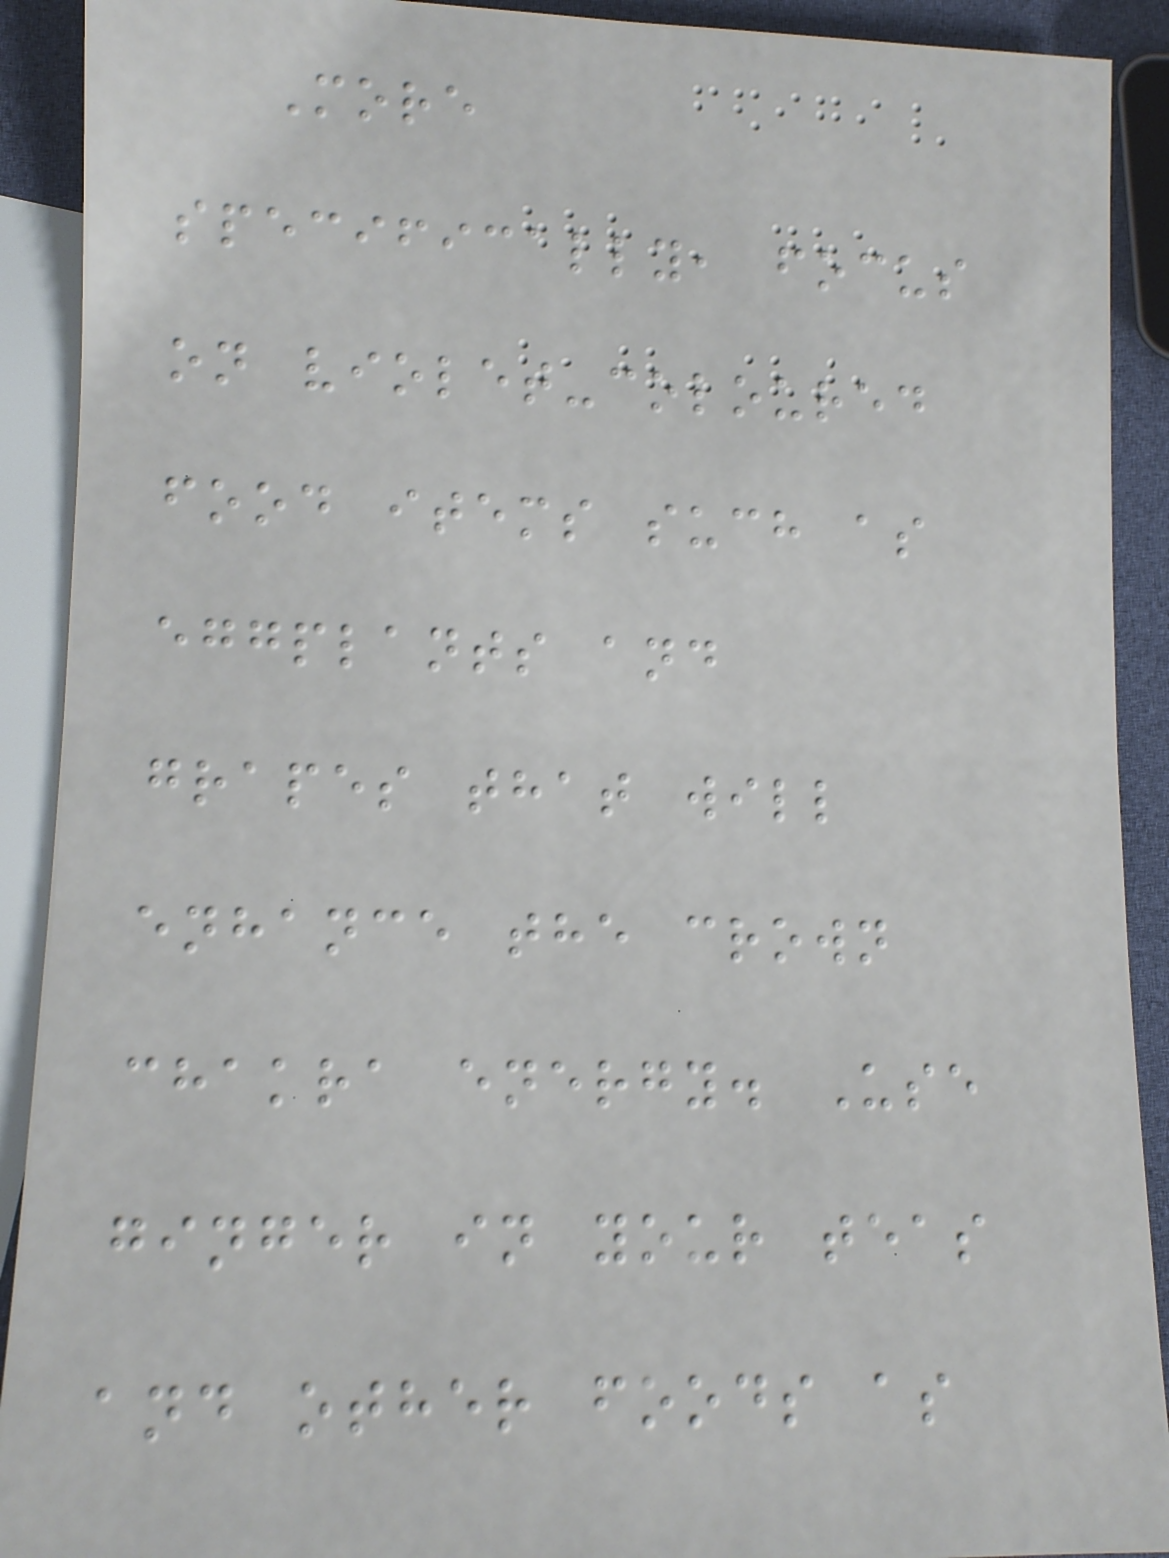More
specifically, focus
on violet-coloured
food items such as
eggplants and
grapes that will
enhance the crown
chakra energy. Use
ginger in your teas
and other foods as
